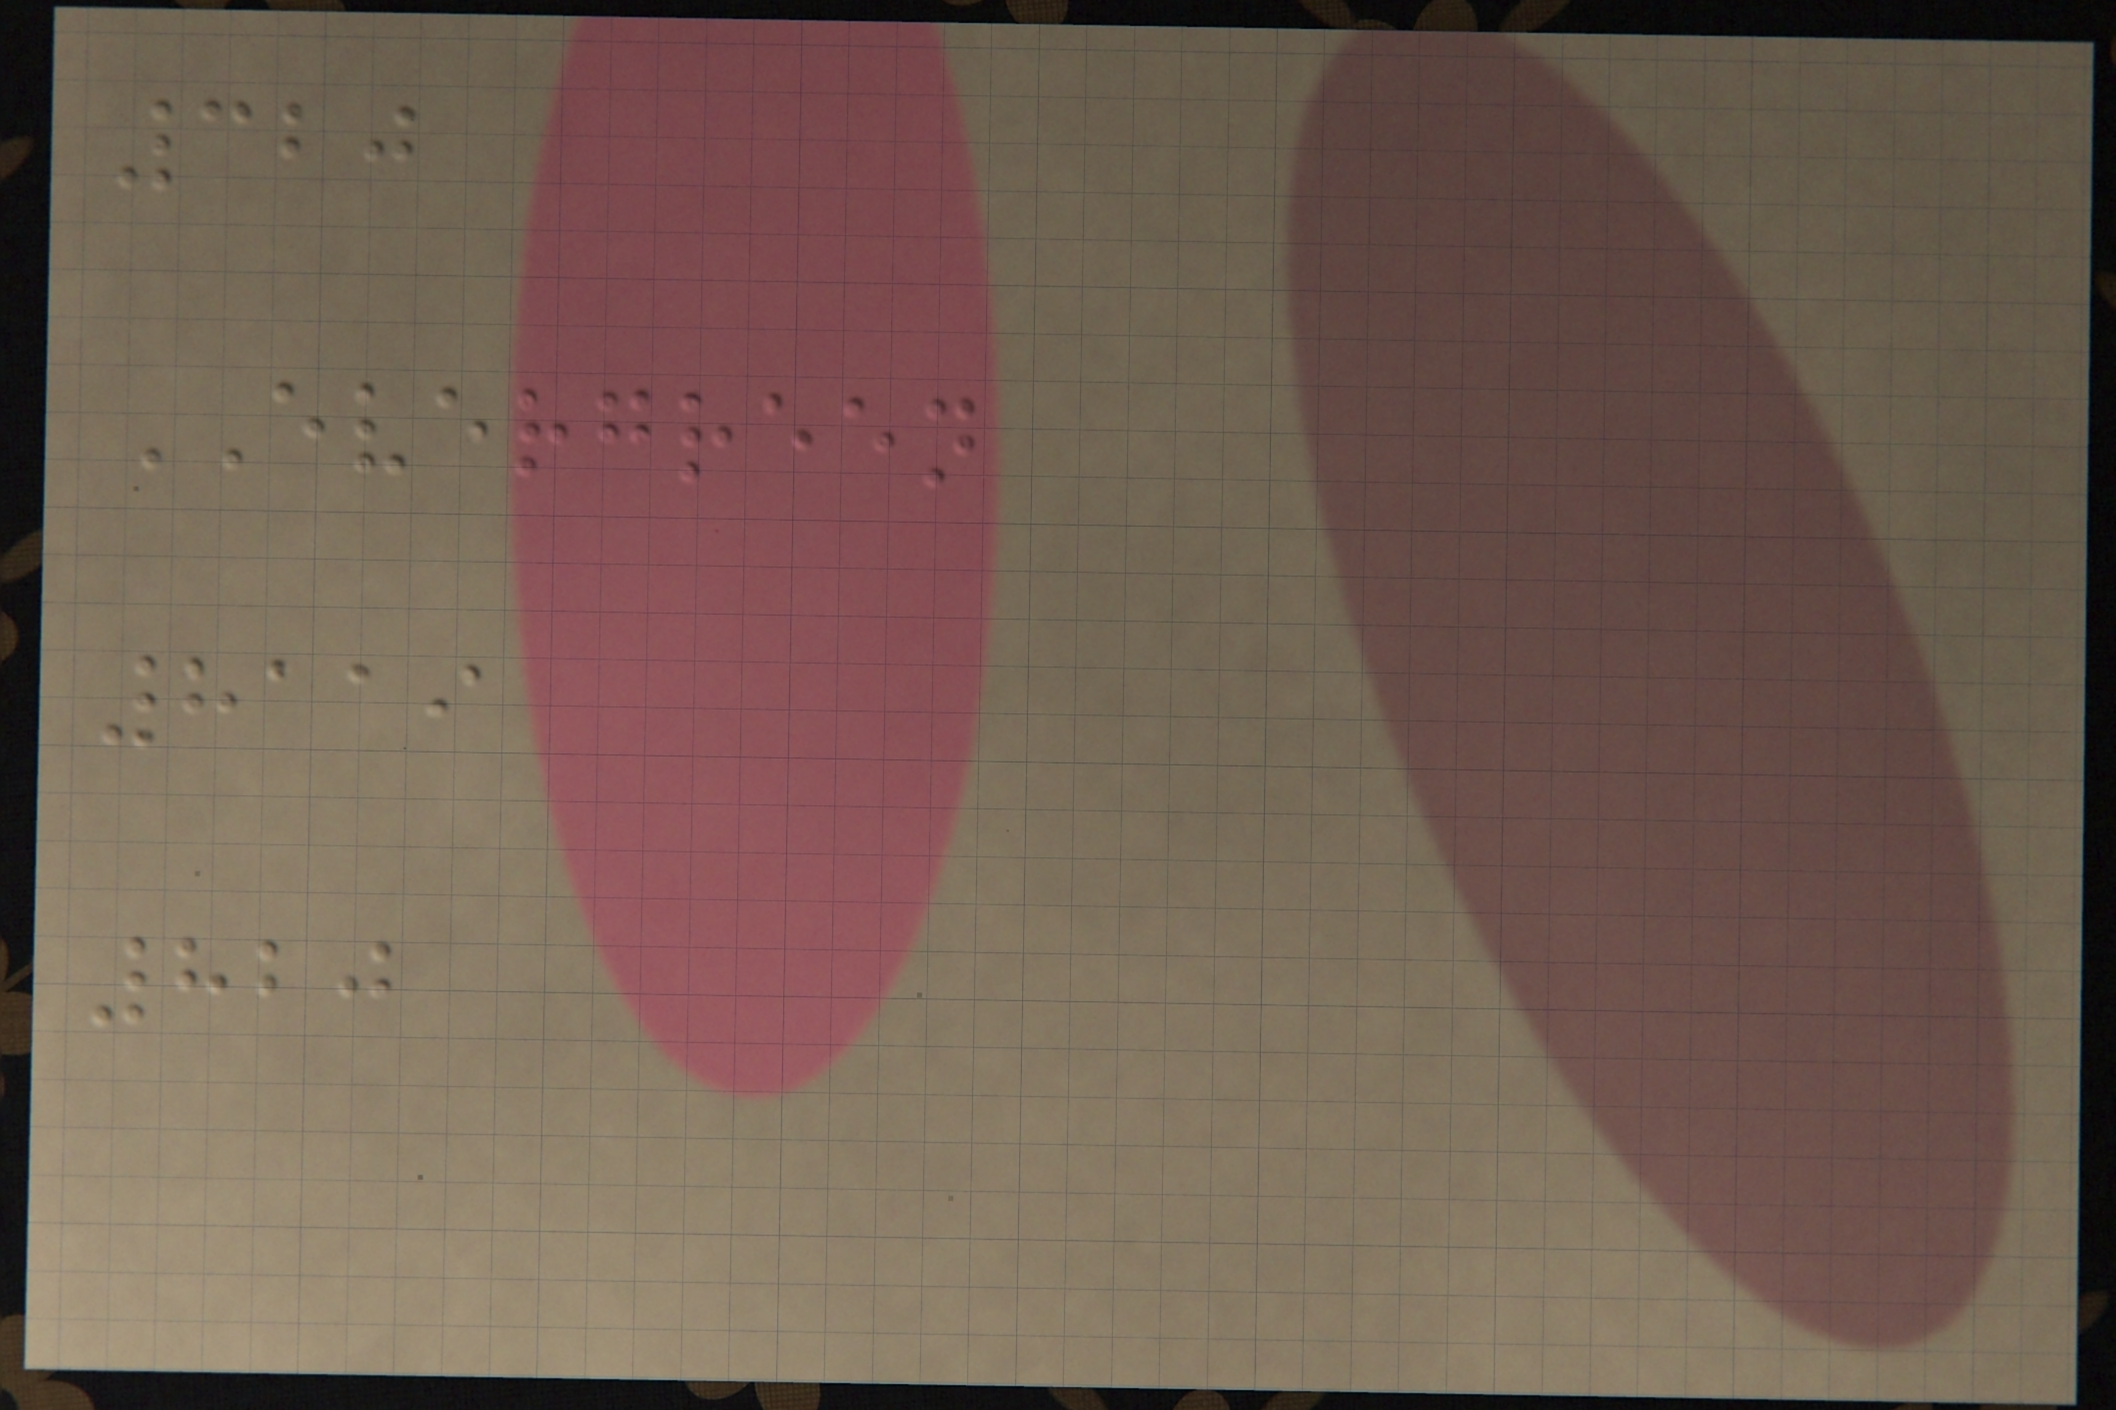320
EVERGREEN
8119
820
